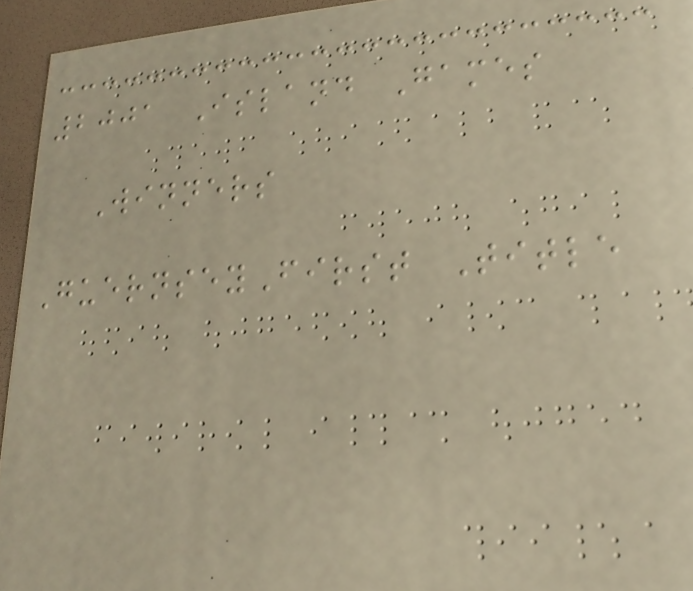2001 Island Games
Winners
GuernseyFirst Title
